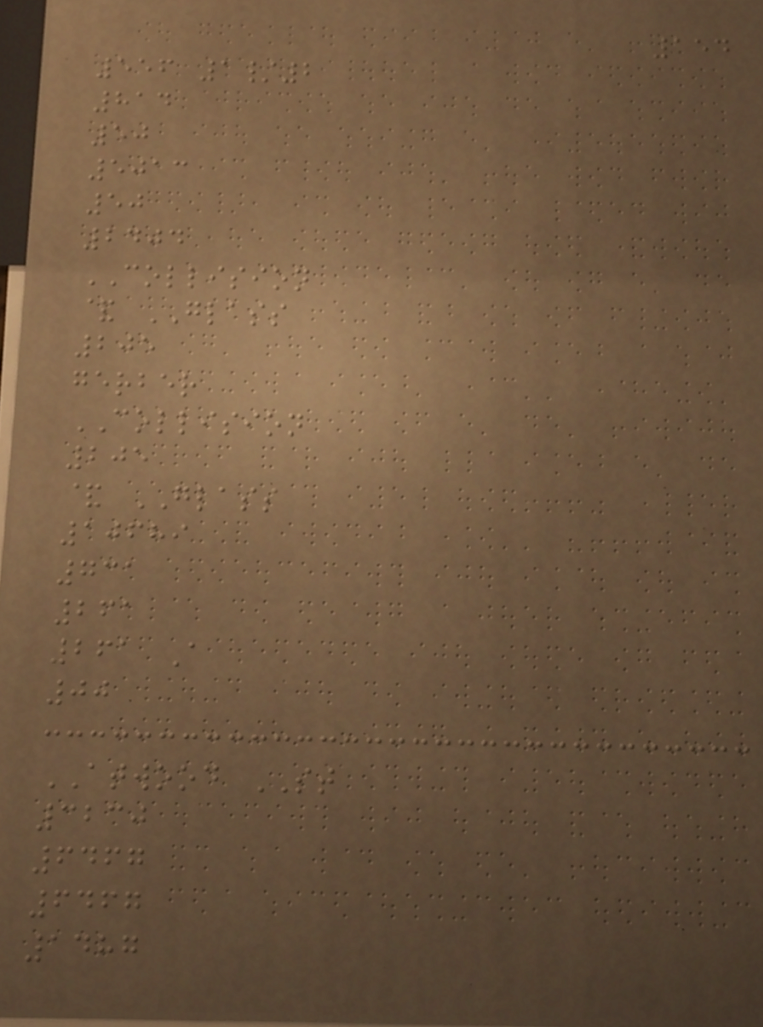154
556 1/2
814
50
5013
50
2404
COLLISION
& GLASS
205
gerber
COLLISION
205
& GLASS
10689
731
261
261 A
00
ATWOOD ST
3230
6467
6467
1487
